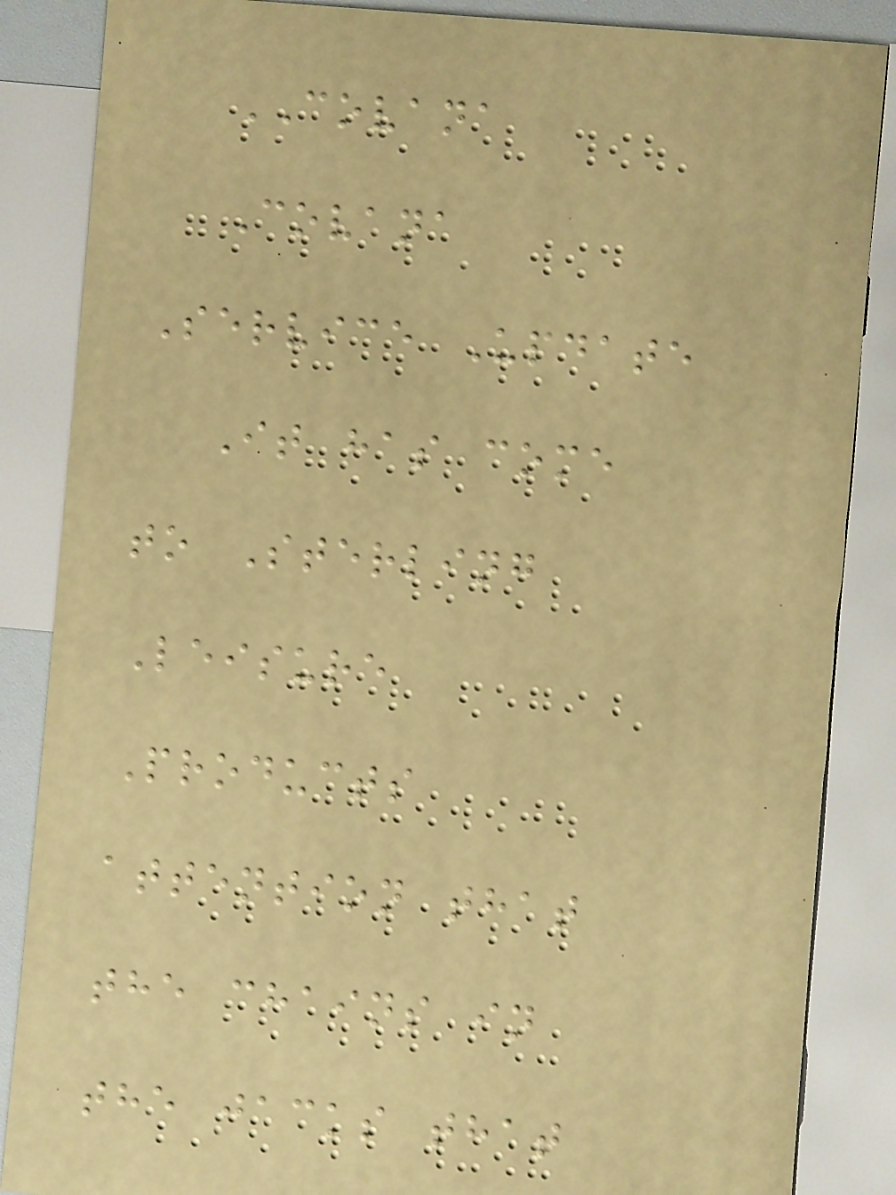COVANA
Covana
Service Update
It has come
to Sterling
Leisure
Products
attention that
the chains in
the jacks that
